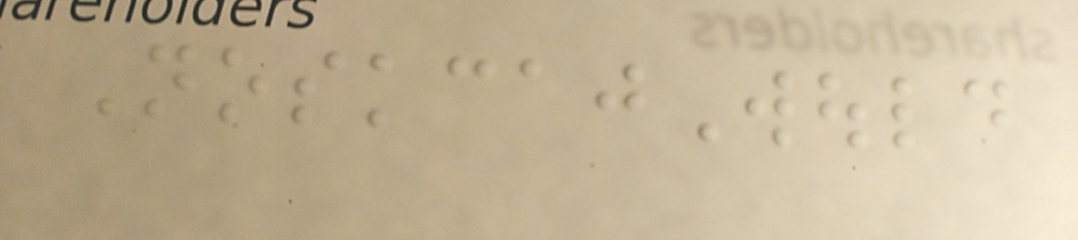NoskcajWould
